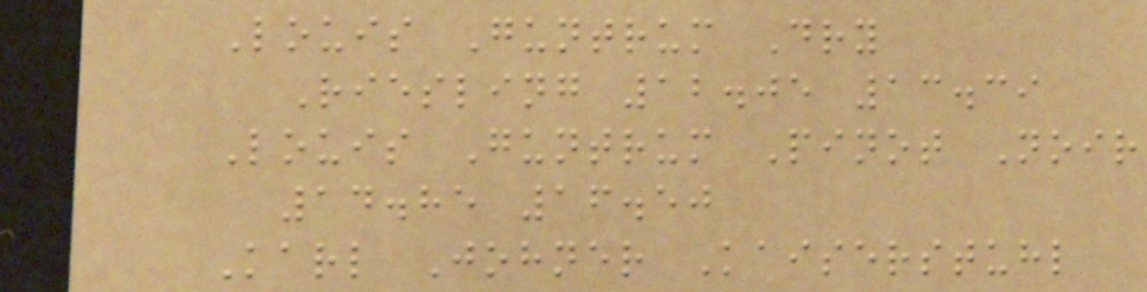Louis Guntrum Dry
Riesling 12.05 13.39
Louis Guntrum Pinot Noir
14.85 16.50
Karl Johner Kaiserstuhl
